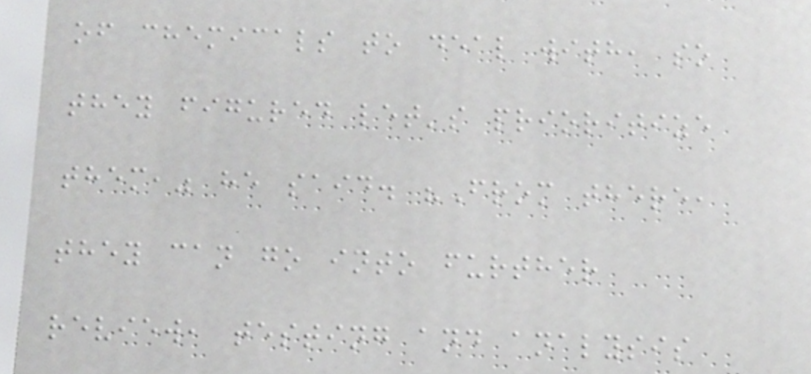of chemicals to deal with, so
they figured let's prioritize
them," he said. "From there,
they can go into further
review, testing and analysis
